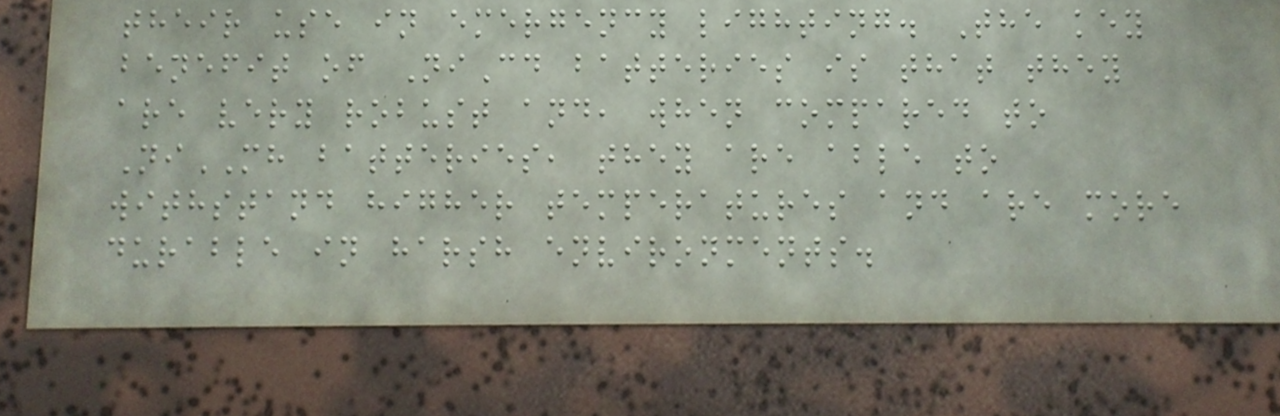their use in emergency lighting. The key
benefit of NiCd batteries is that they
are very robust and, when compared to
NiMH batteries, they are able to
withstand higher temperatures and are more
durable in harsh environments.
